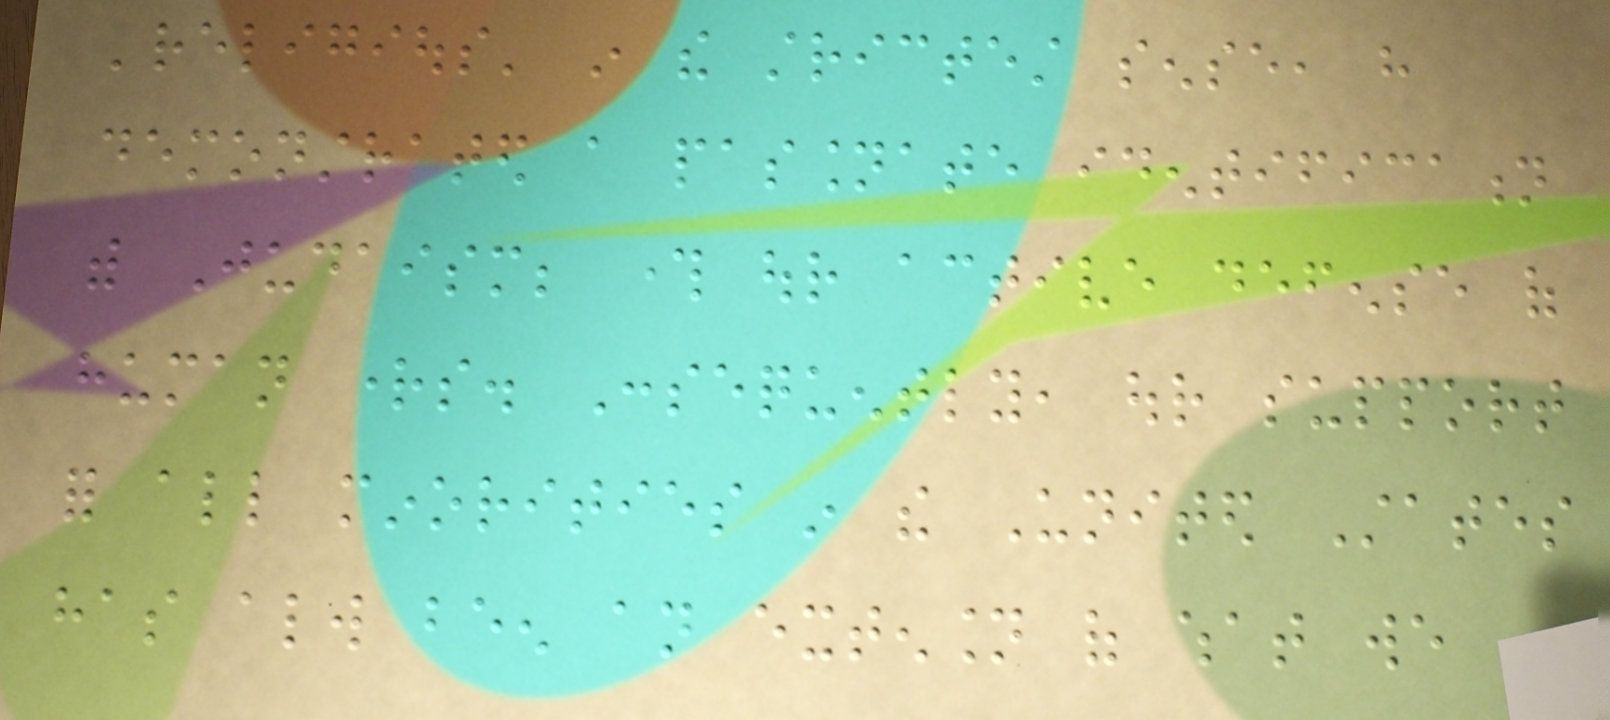'religious' in the strictest sense, have
demonstrated a passionate identification
with Judaism; through our active defense of
human rights. Consequently, our support
for all minorities in the United States
has always been an extension of what we
